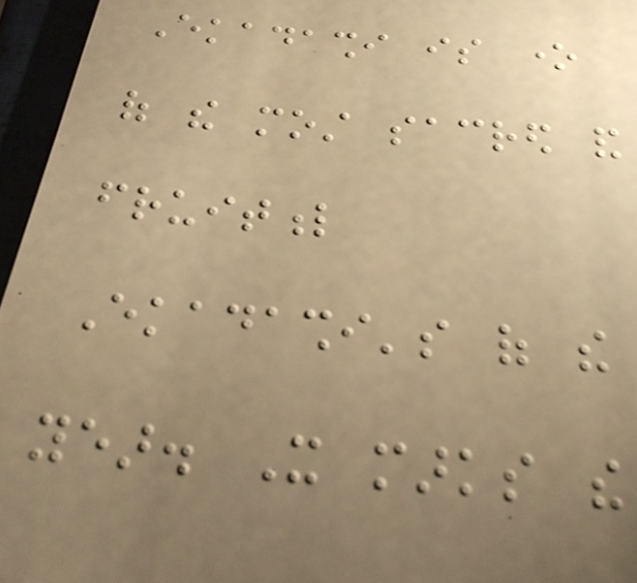Ekadashi is one
of the most sacred and
fruitful
Ekadashi's of the
year. It marks the
